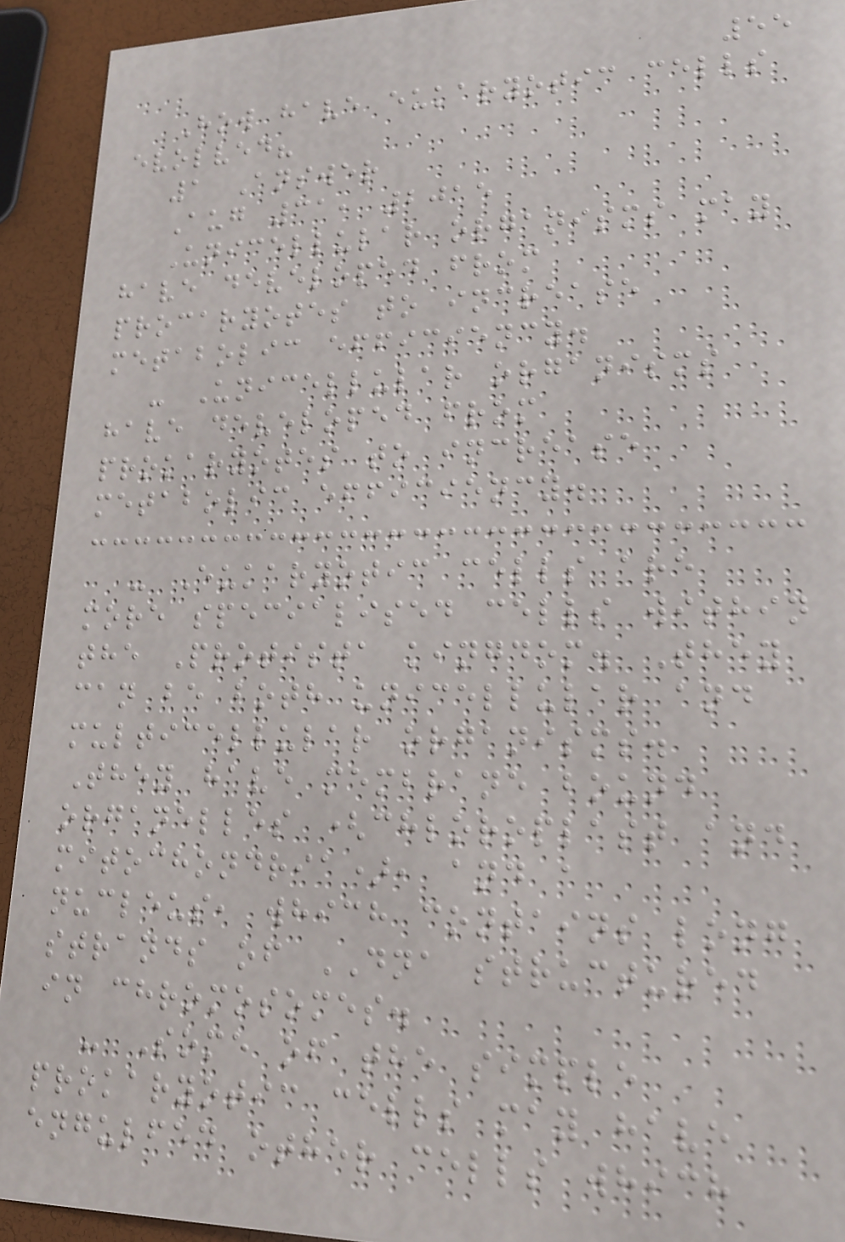55
How have eukaryotic cells
evolved?
1 Answer
Aug 31, 2015
Unicellular organisms may
have developed from
procaryotes to increase
metabolic efficiency.
- Unicellular organisms
have developed from
prokaryotes to increase
metabolic efficiency.
- Eukaryotic cells are
more specialised cells within
the Protista kingdom. They
can be both unicellular and
multicellular organisms.
They have membrane bound
organelles (chloroplast and
mitochondria), and a
nucleus, which contains long
strands of DNA structured
in chromosomes.
- Some of the simple
prokaryotic cells may have
engulfed other cells which
